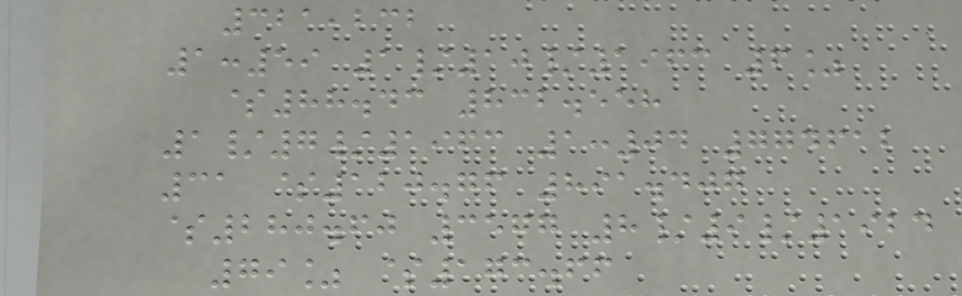321,232
1:59 1/10/1963 6%
$88.43 832.558
1/7/1963 1:04 774612
31 $120.76 891.407
$280.60 3577 8/9/1924
79% $173.66
